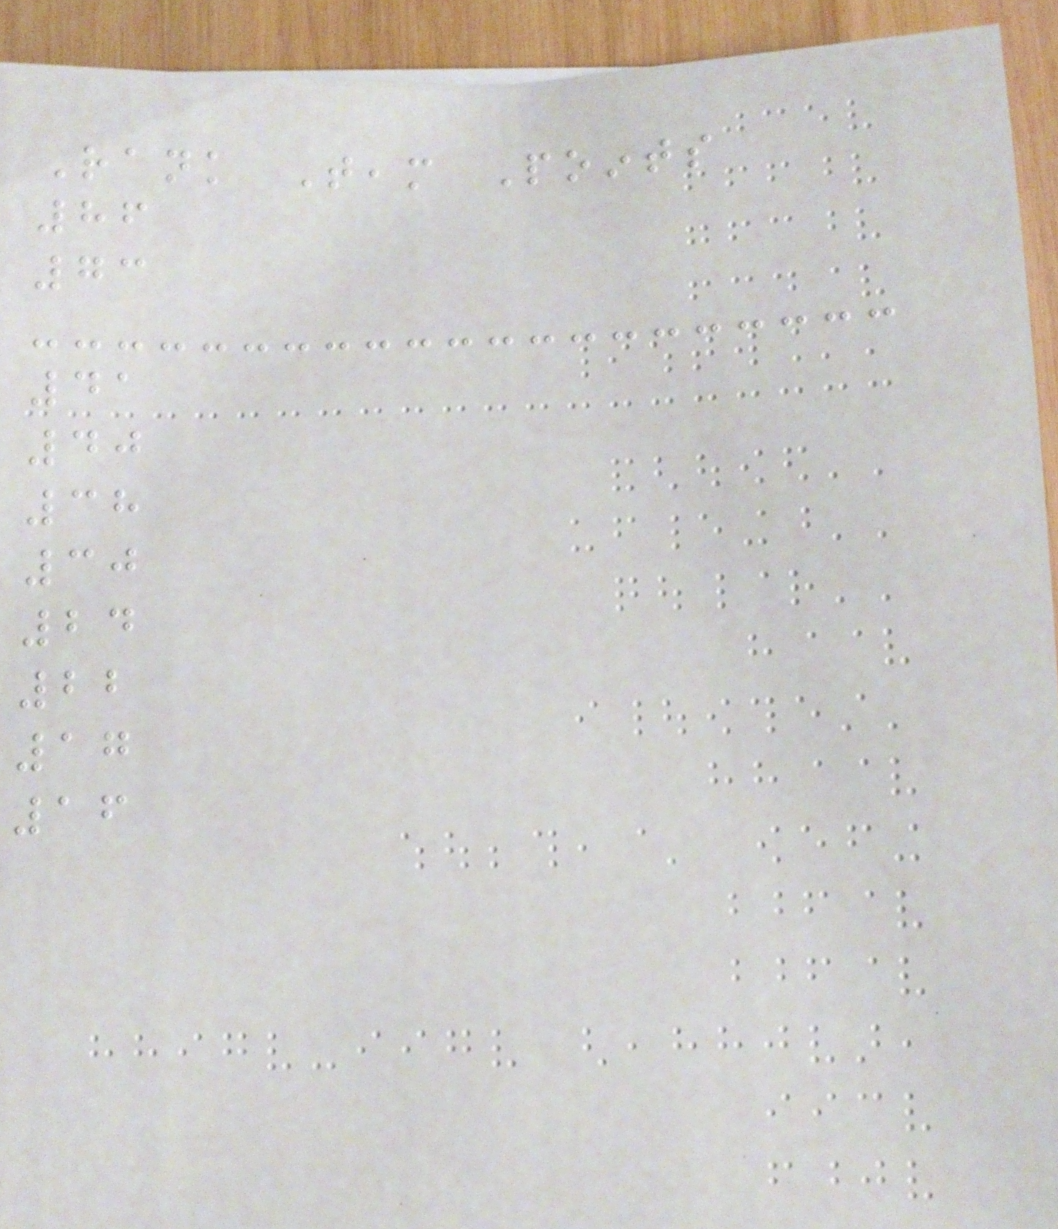Rank Team Points
86
73
41
40
38
30
24
22
17
16
